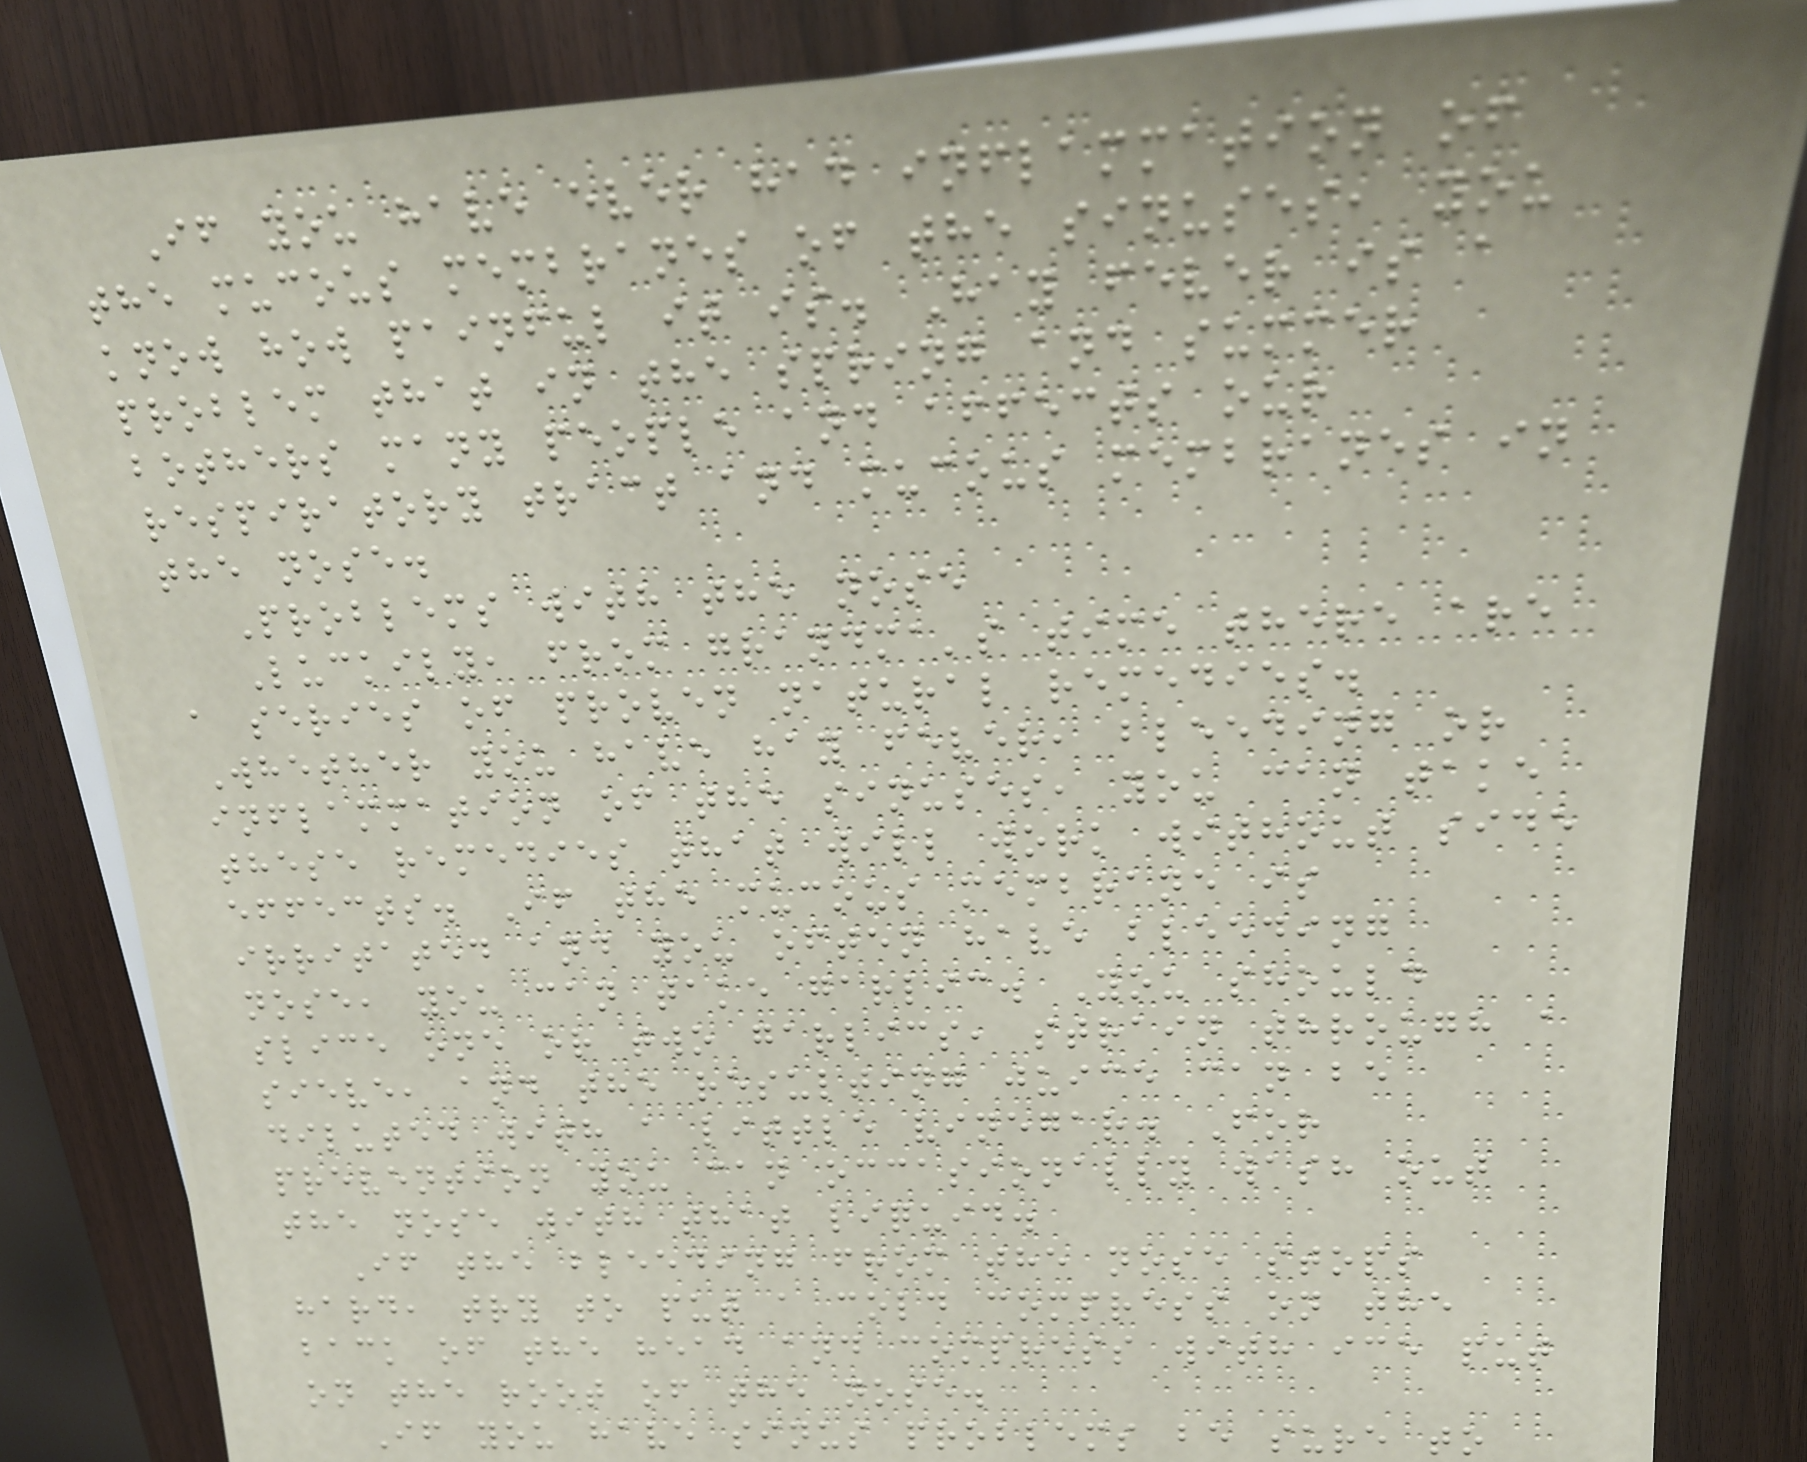If you have ever had inflammation of
the mucous membranes of the sinuses, you
know how painful it is. Hay fever is a
problem that in the spring and summer
bothers many people and affects our
respiratory tract and mucous membranes in
the nose.
Problems with the nose
Luckily, from grandma's time there are
a series of proven natural remedies.
Whether you have hay fever, bleeding or
inflammation of the sinuses, you can take
these remedies that will work without side
effects. If the mucous membrane is
irritated and you often have bleeding
nose, you can take garlic. You should
slice one or two garlics, strain through a
sieve, and the resulting juice can be
diluted with a little vinegar. For
prevention you can occasionally wash out
the nose with that liquid.
If the bleeding from the nose stops
hard, try to put a cold compress on the
back of the head and compress with ice put
on the root of the nose.
If you have sinus problems be sure to
